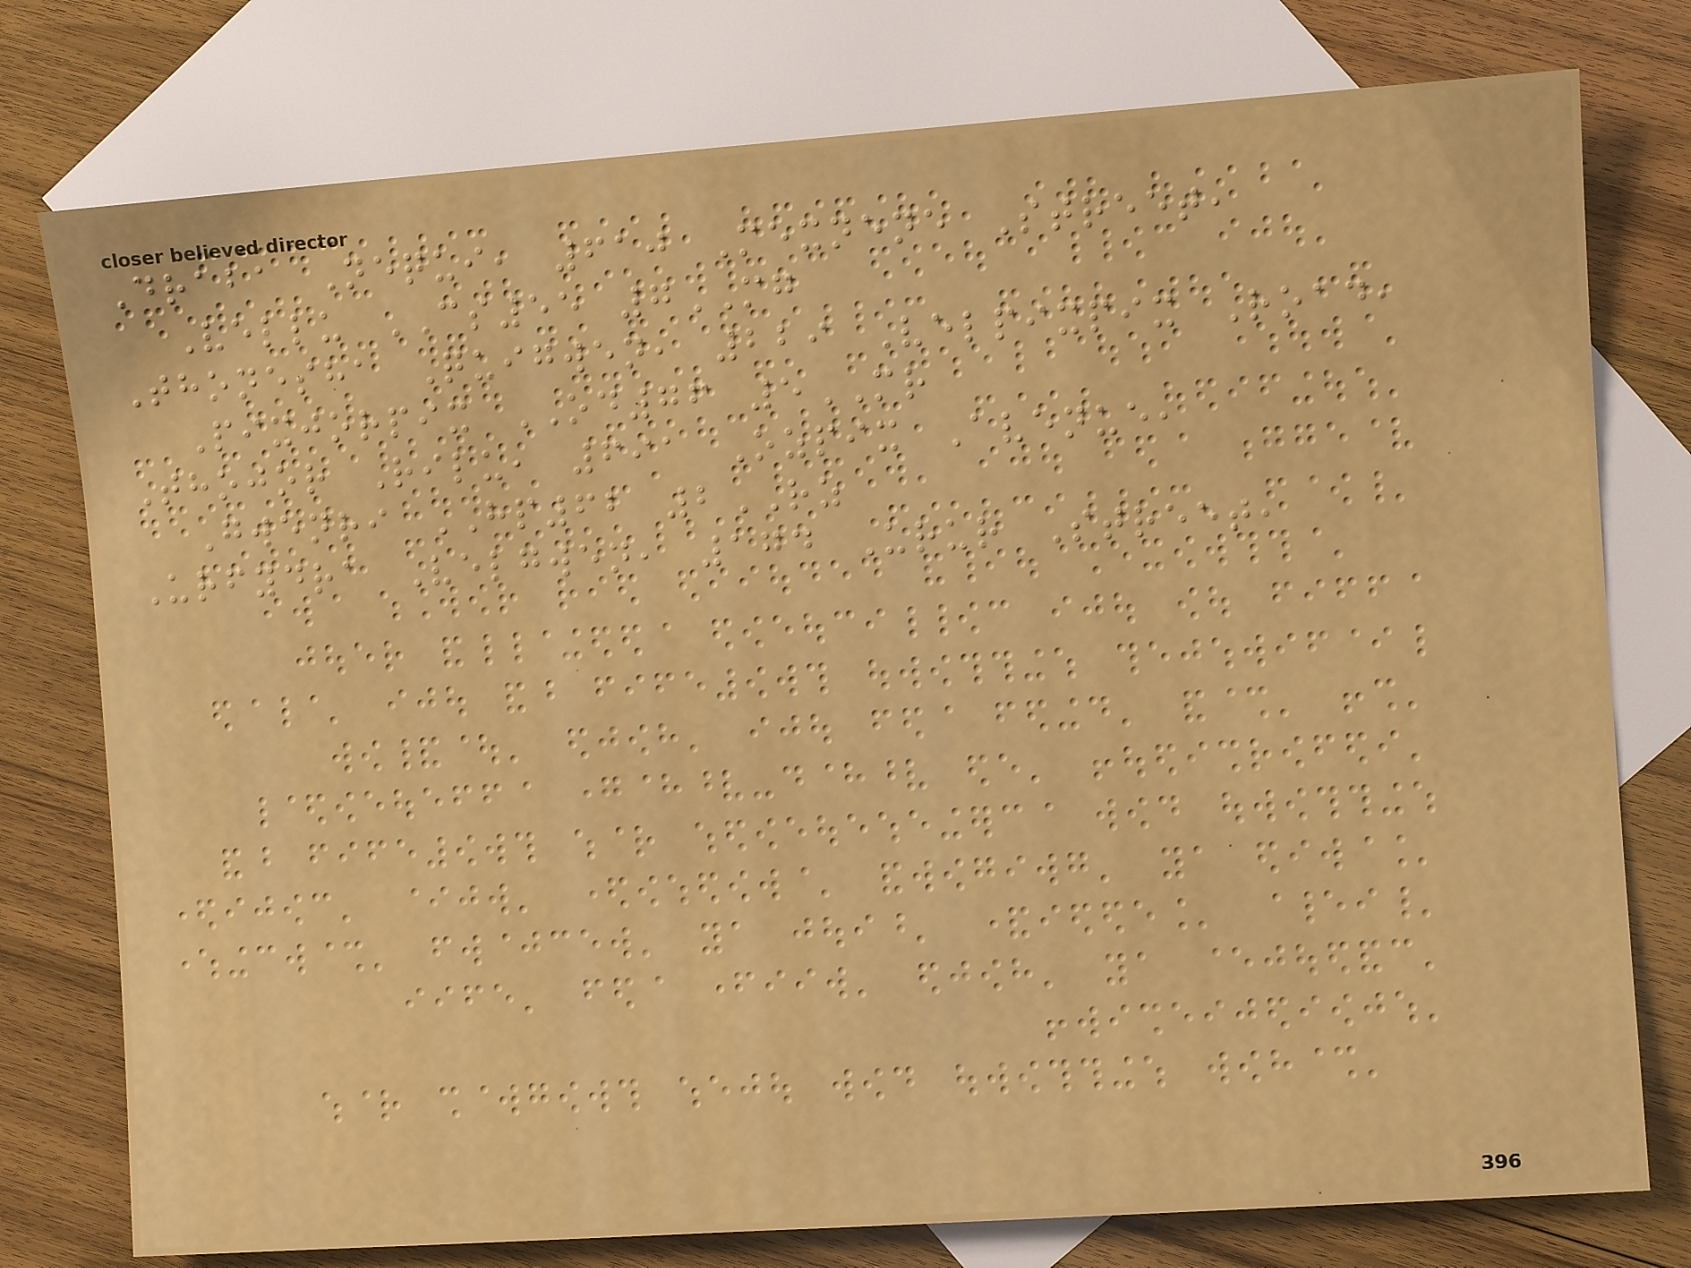Draba Nequi, 610 Mexnene Street,
Vellu CS55 7MG
Thonesha Quigwen, 229 Velpixpix Road,
Pixjorpix OD76 5MR
Thojor Rilu, 691 Ozpix Avenue,
Gwenri HP62 2RZ
Urfydra Velgwen, 174 Urur Street,
